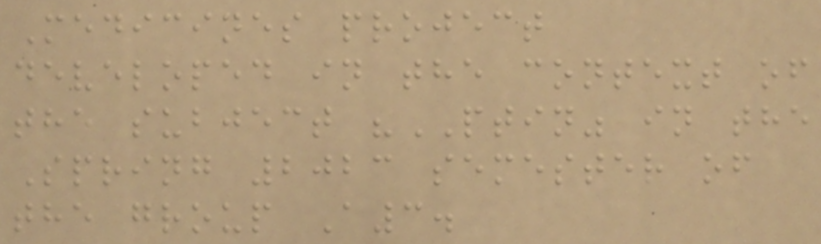Medicines project
developed in the context of
the subject "PTIN" in the
Spring 2023 semester of
the group A3.
